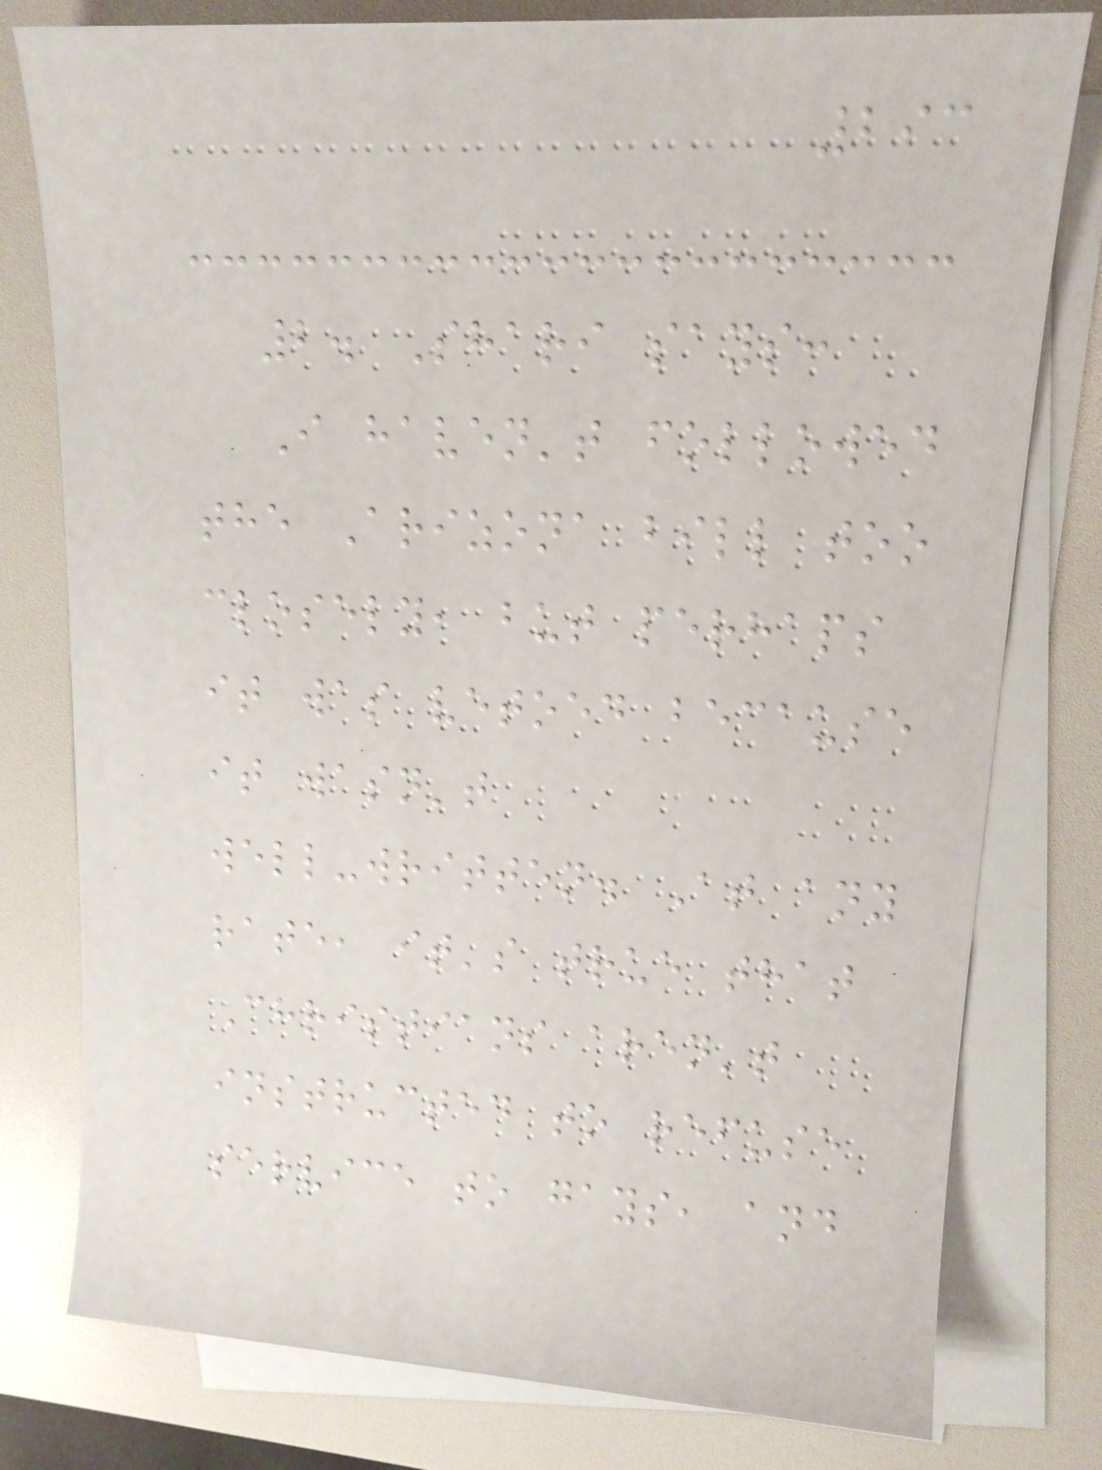293
2. Shari says:
I haven't followed
the Arizona bill too
closely, but perhaps
it was vetoed because
it wasn't
well-written. At any
rate, it's true that
Christians aren't
instructed to refuse
service to gays, and
